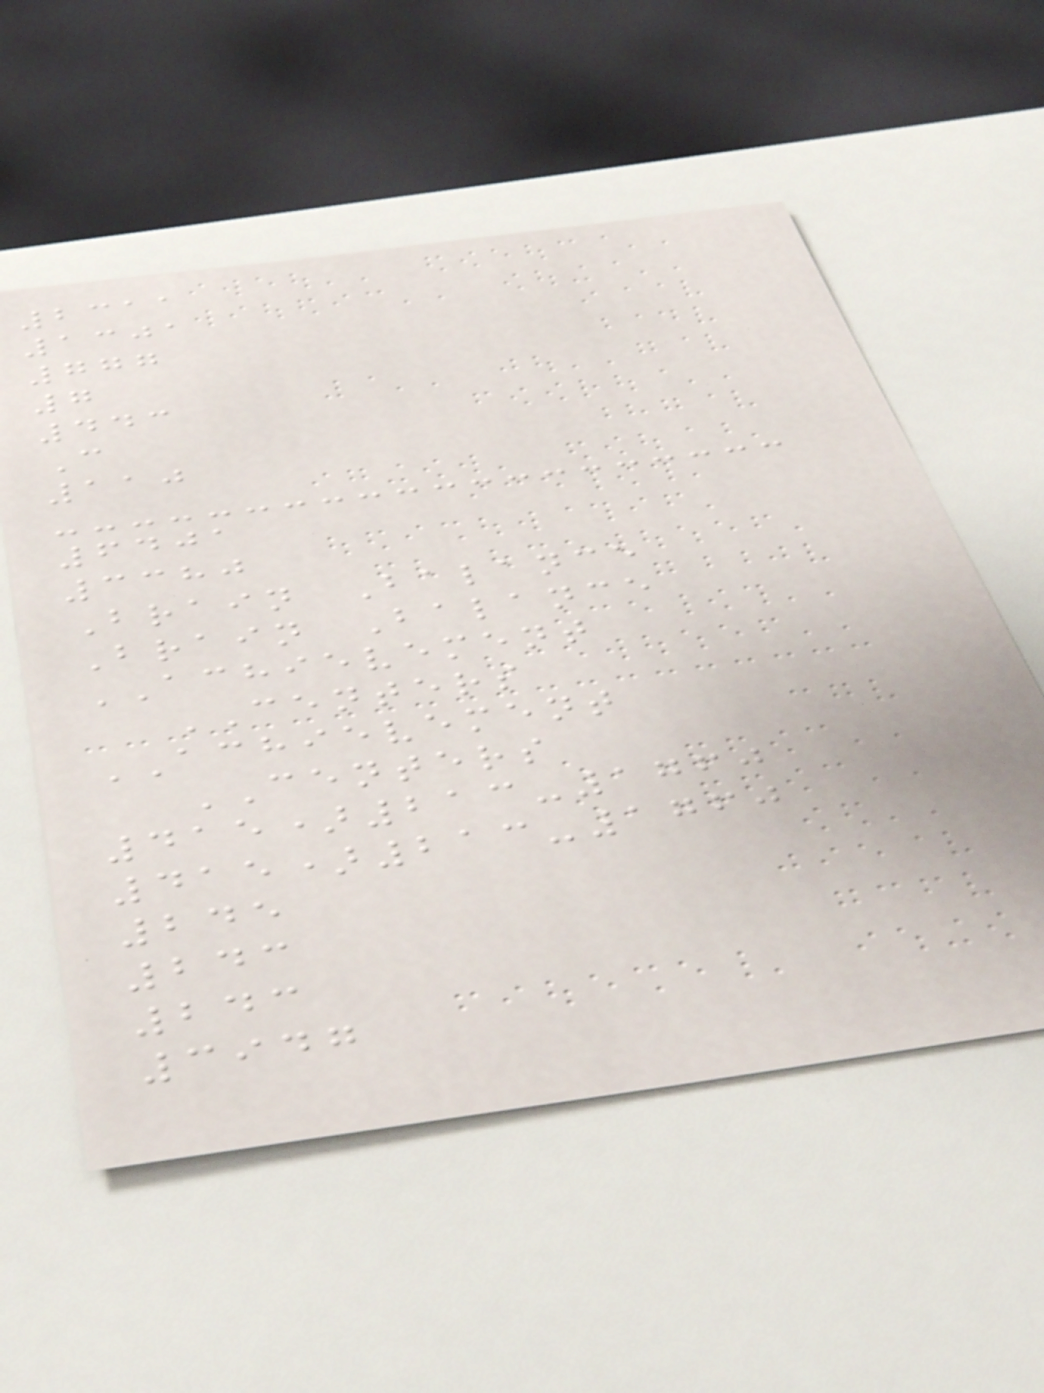2311
1301
777
7
443
C
110
6401
3380
Brain Balance
Brain Balance
ACHIEVEMENT
CENTERS
ACHIEVEMENT
CENTERS
415)213-1760
415)213-1760
245
243
243
3947
